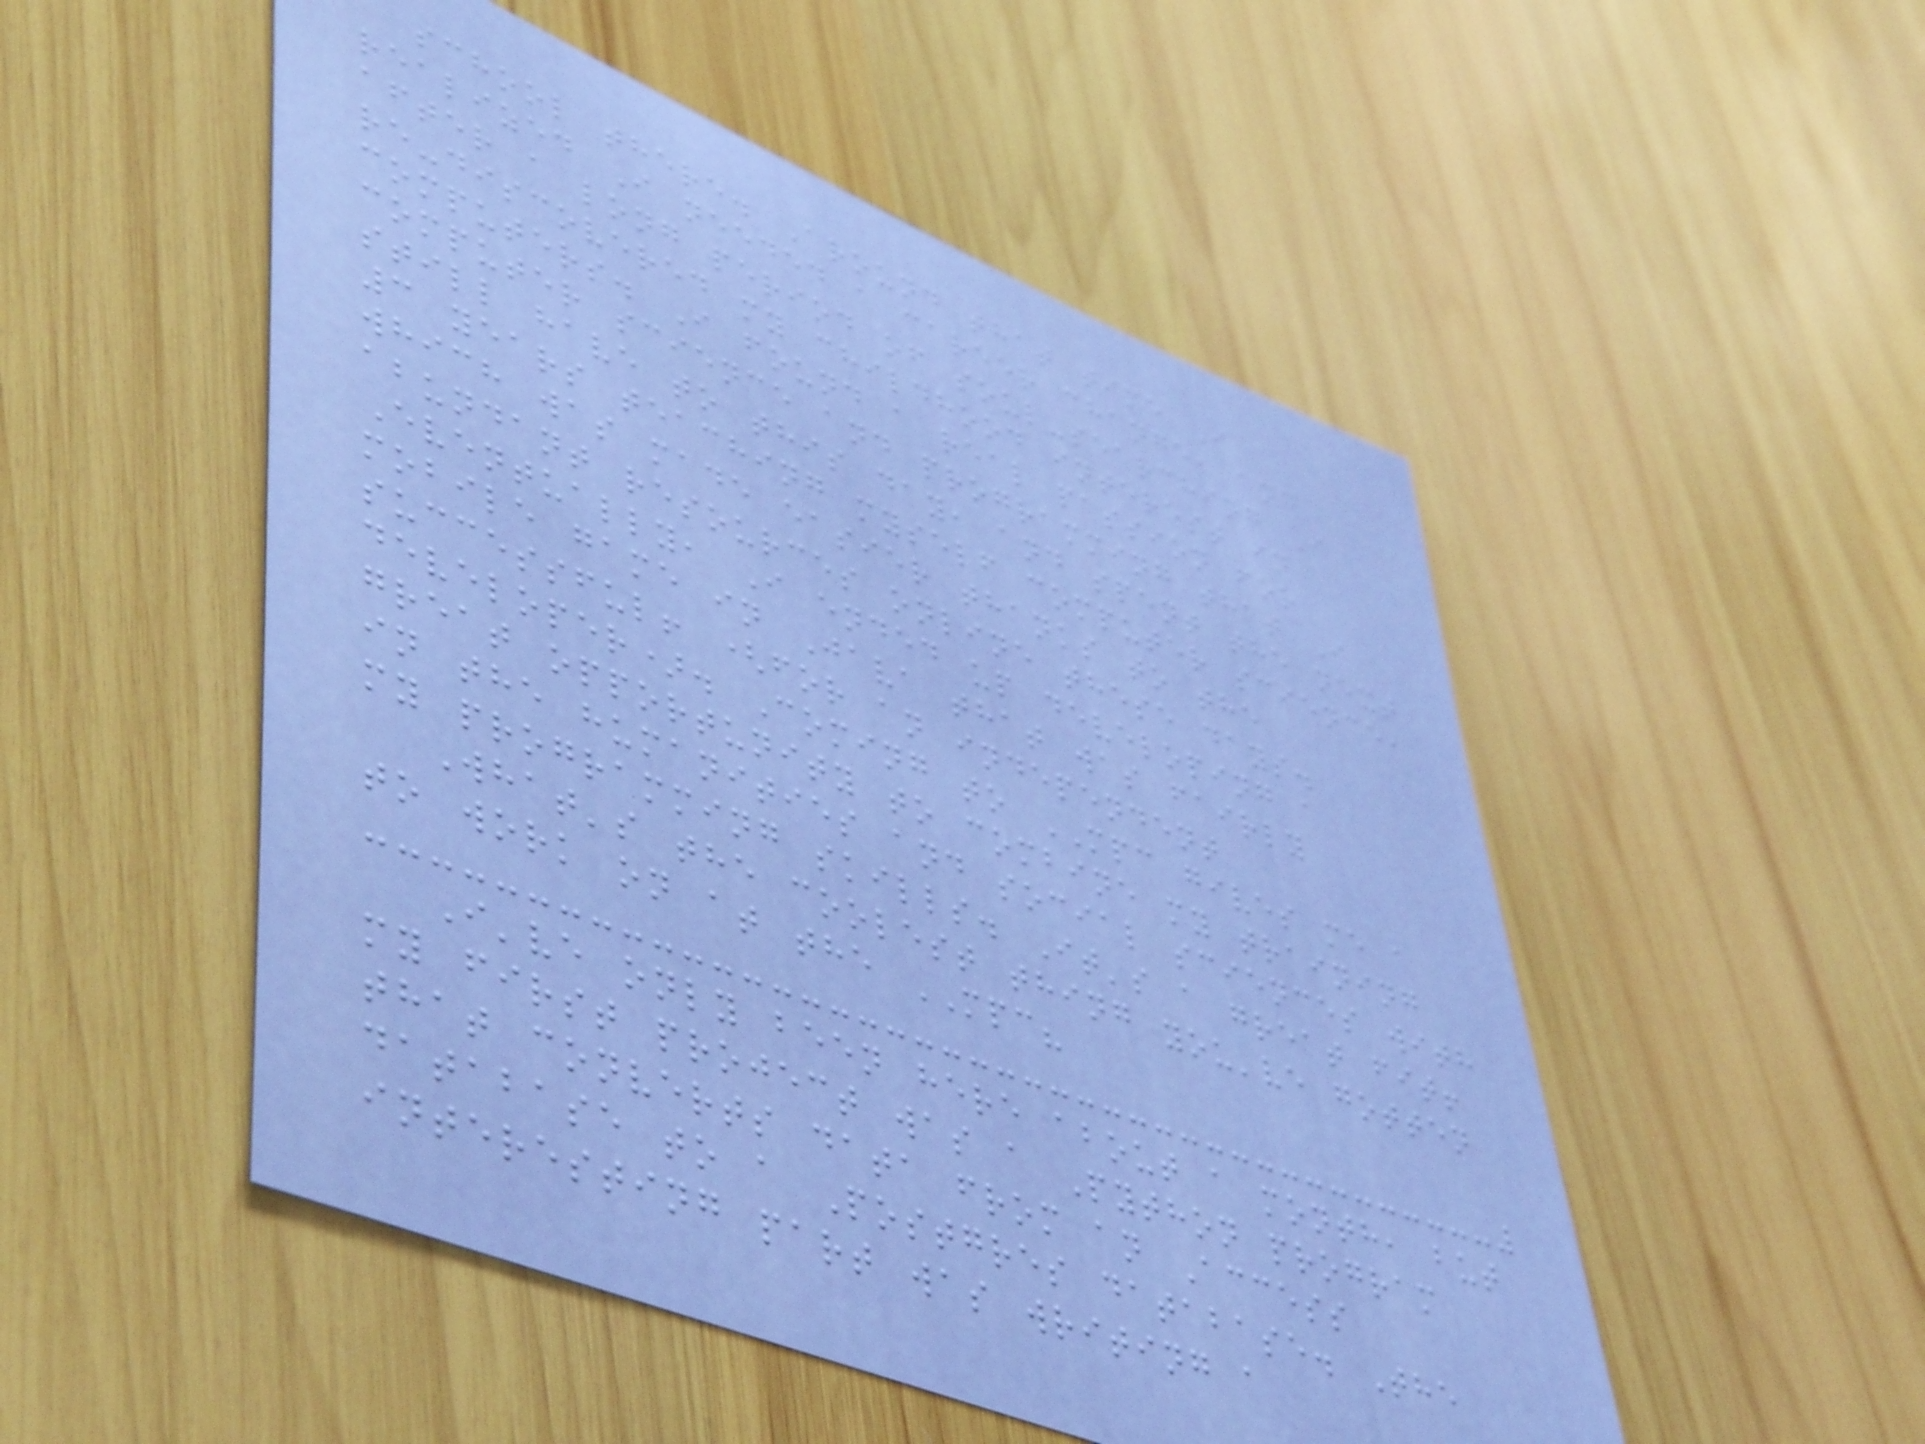school there. Around that time I
realized I needed a career change, and
after a long period of soul-searching I
re-discovered my childhood interest in
computers. I found a real passion for
computer science and programming that I
still have to this day, and spent the next
3 years teaching myself computer science,
which was made easier thanks to the
abundant resources online these days.
Eventually, I ended up developing a
mobile game in Java that was fairly
successful! (for an independent
developer). Coming to MPC gives me a
great opportunity to combine my training
in the humanities and social sciences with
my programming skills. It's a great fit!
What's the coolest thing you've gotten
to work on at the MPC?
I've only been here about a month, but
my first project was a Python program
that converts data from an Access
database to a Postgres database. The
interesting part was writing a
